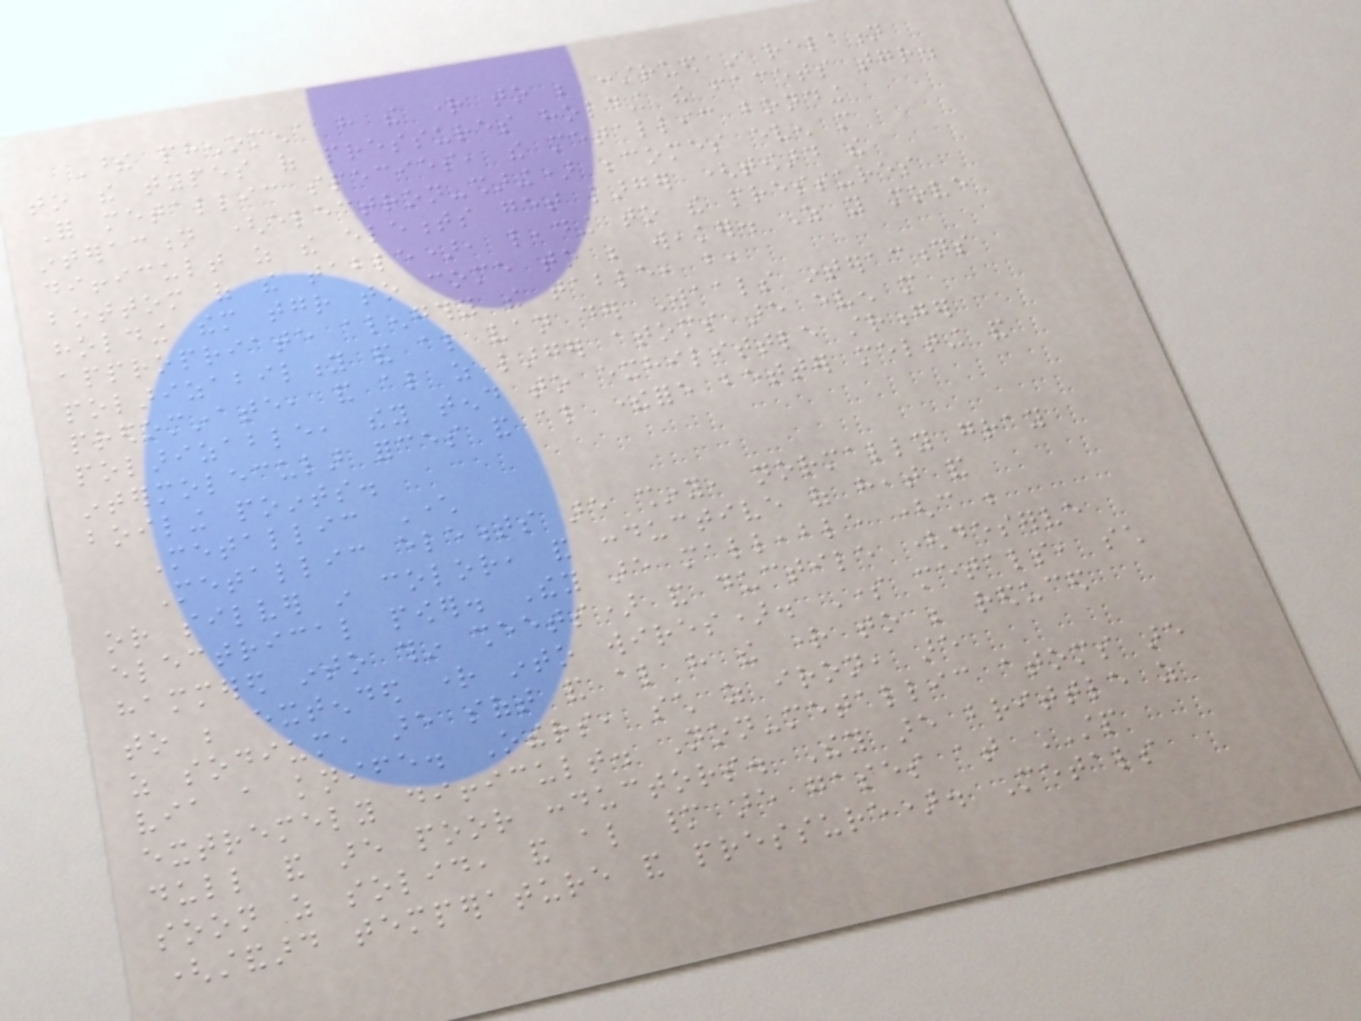These phenomena have the right to be construed in relation
to the types of pressures holding the facets together.
For metallic species, the metallic bonding
interaction (electron-sharing) becomes even more
difficult as the elements get larger (toward the
bottom of the table), leading to the pressures
holding them together to come to be weaker. As you move
appropriate alengthy the table, but,
polarizability and also van der Waals interactions
predominate, and also as larger atoms are even more
polarizable, they tend to exhilittle stronger
intermolecular forces and also therefore better melting and
boiling points.
Metallic Character
Metallic elements are shiny, normally gray
or silver in color, and conductive of heat and
electrical power. They are malleable (can be
hammered into thin sheets) and ductile (deserve
to be extended right into wires). Some metals, such
as sodium, are soft and also have the right to be reduced
via a knife. Others, such as iron, are
extremely difficult. Non-metallic atoms are
dull and are poor conductors. They are brittle as
soon as solid, and also many are gases at STP
(standard temperature and pressure). Metals
